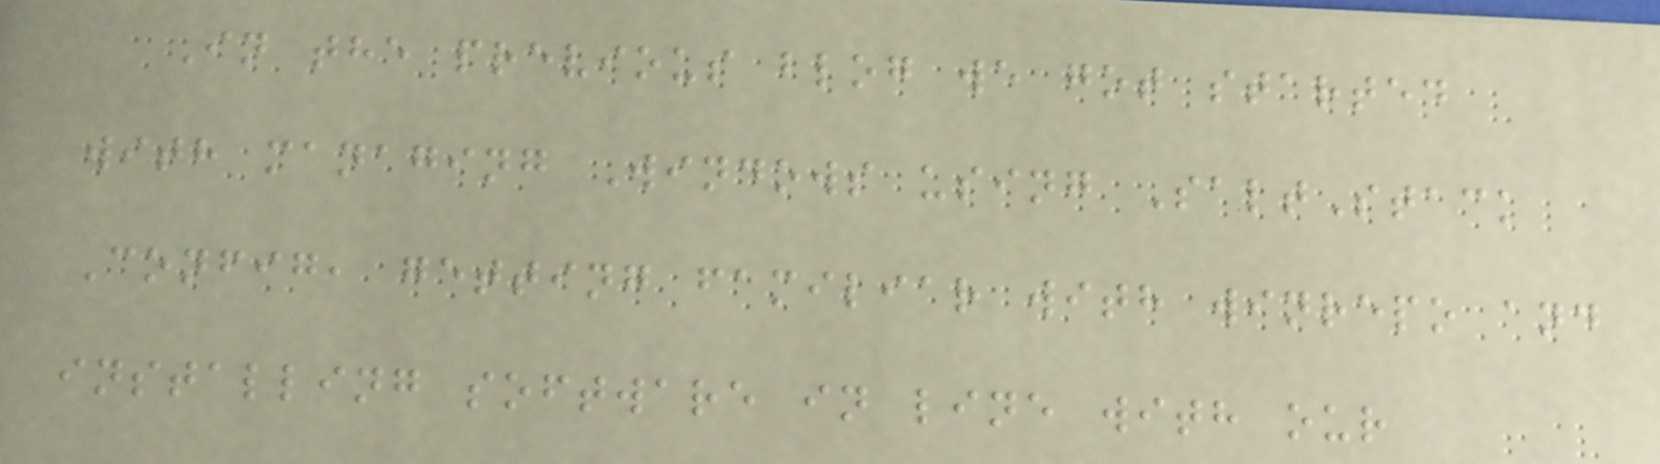In the previous blog we got started
with managing Windows using SaltStack
Config, getting familiar with winrepo and
installing software in line with our
